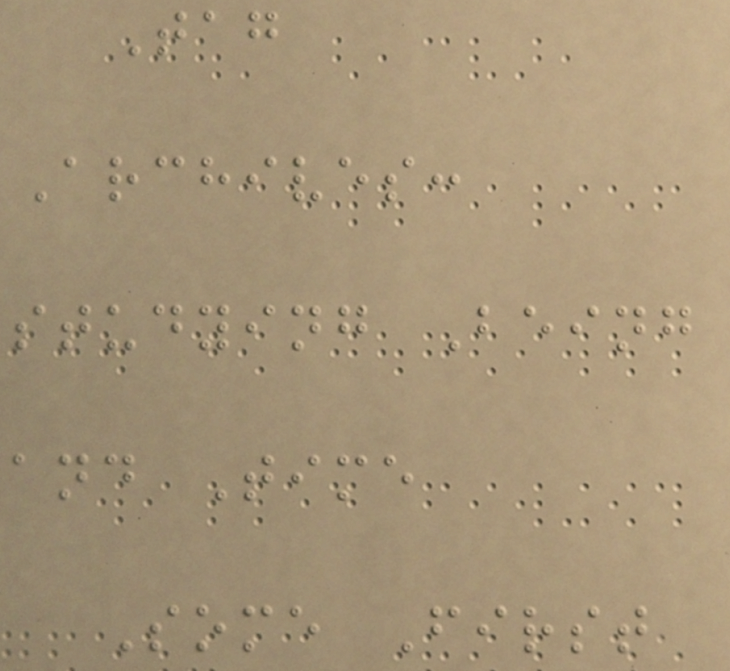Tag
Archives:
studying Being
and Time
Some First
